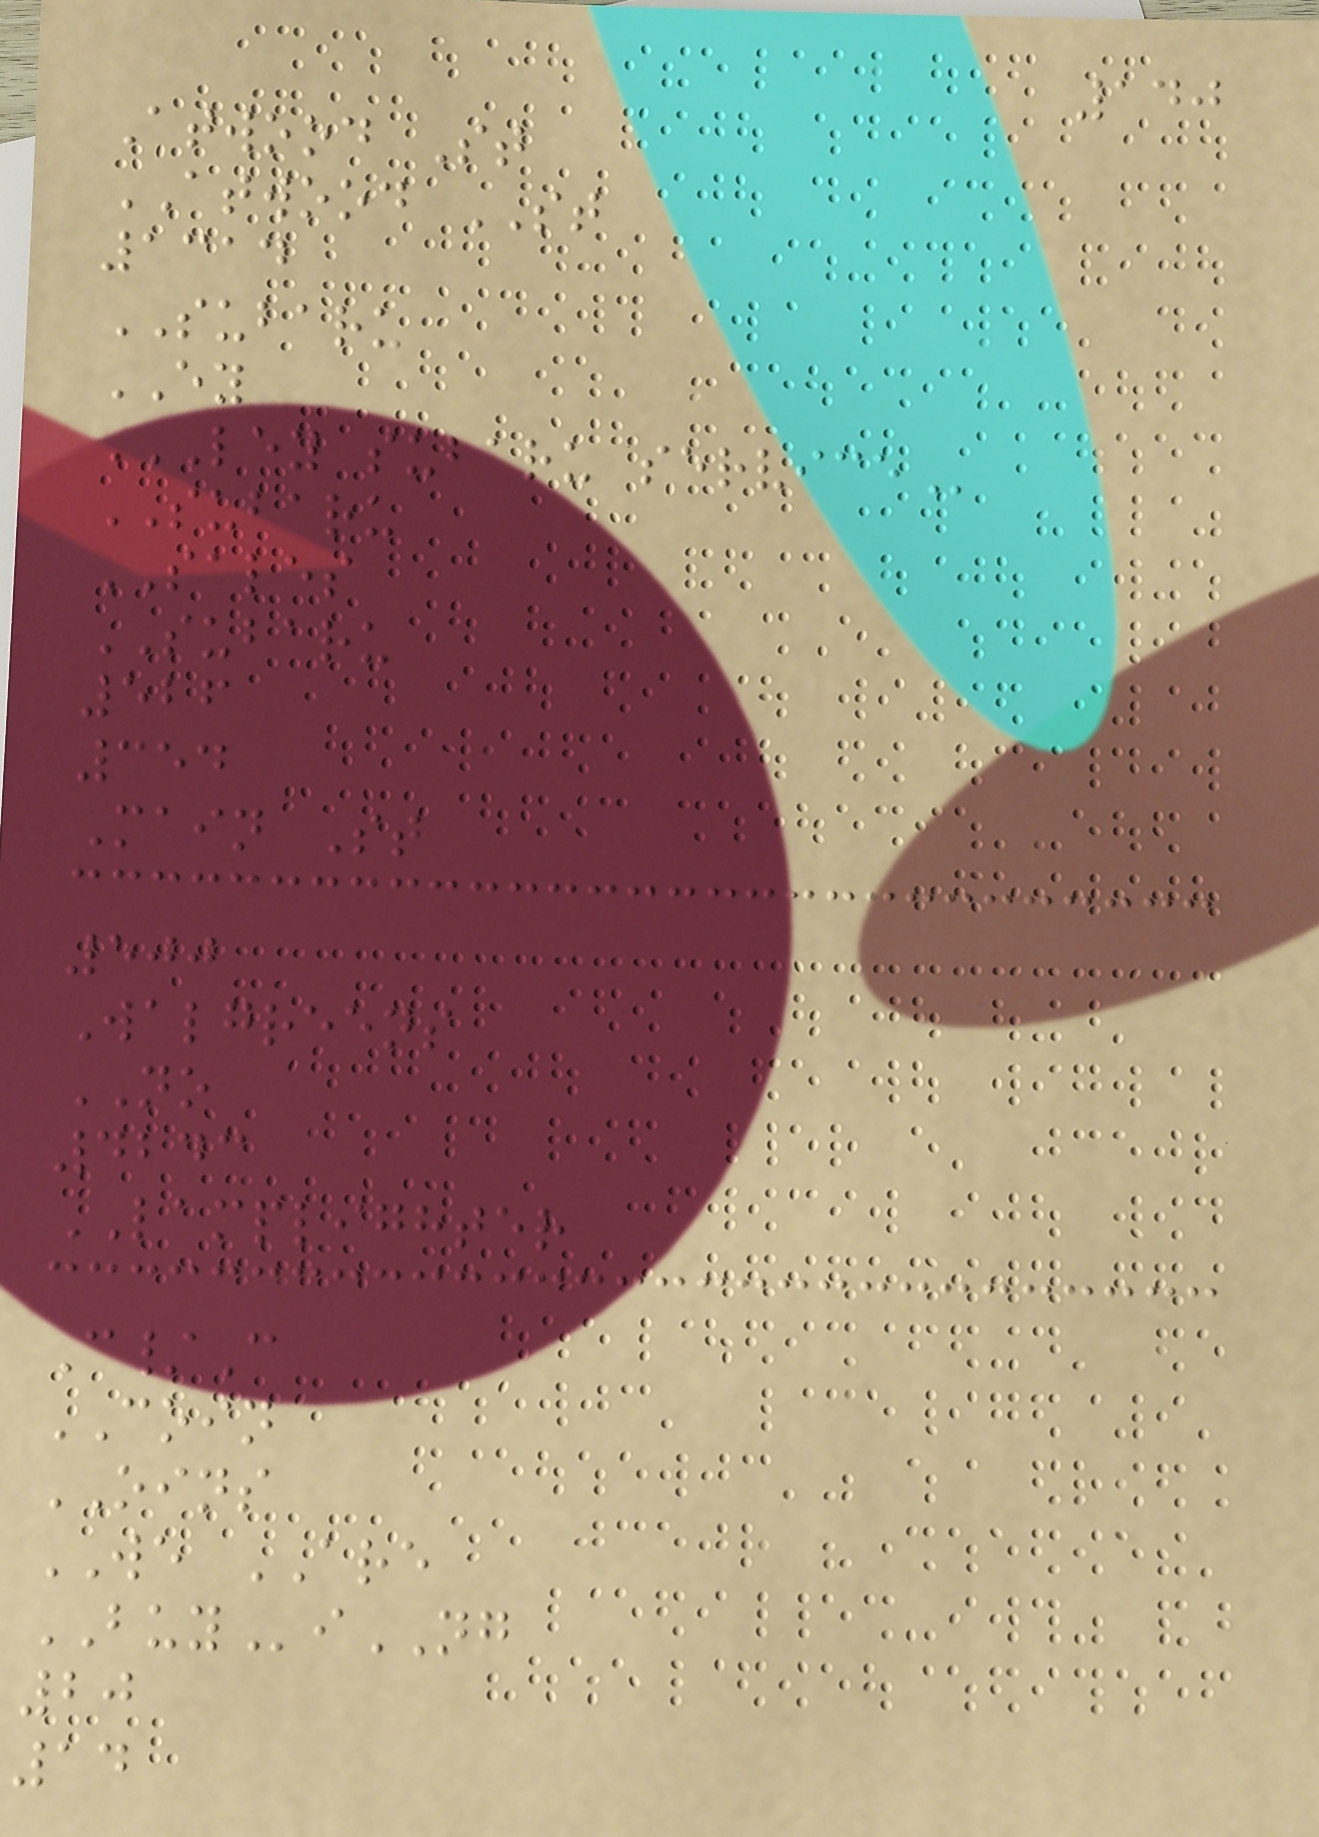140
Atwood St
ATWOOD ST
1314
SUBARU
EY
LEY SUBARU SERVICE
SUBARU
SALES
SUBARU
526
354
Main St
500
Walgreens
NO
4243
LAMPLIGHTER
C/C
COIN
OINS
WE ARE
BUYiNG
20
14
